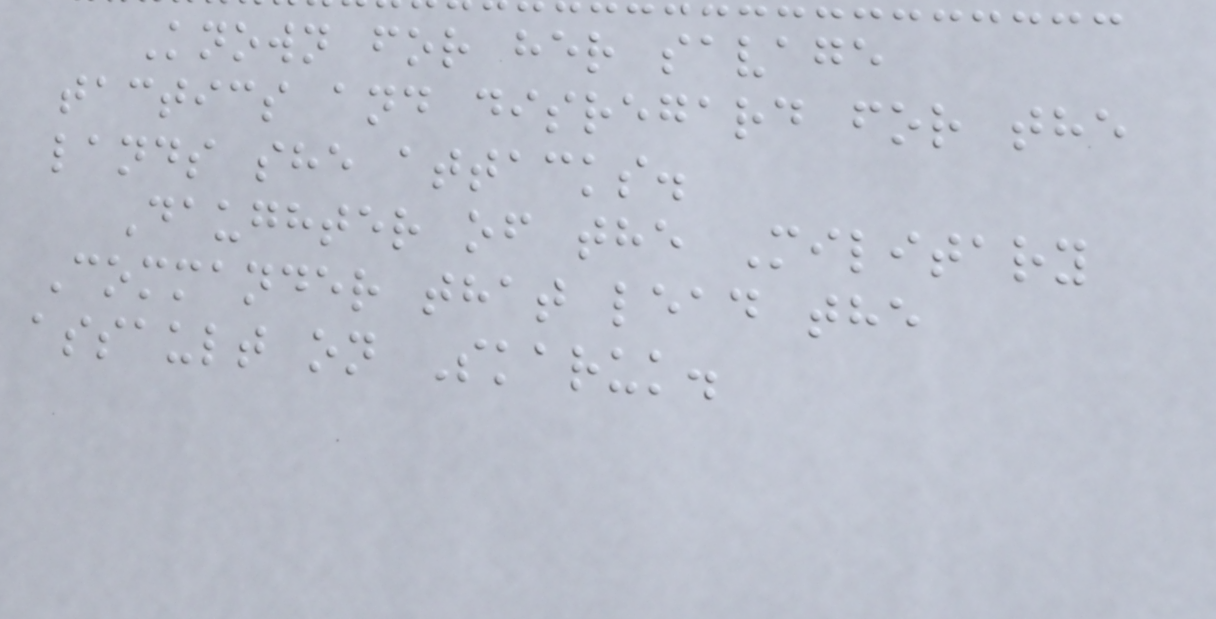Known for her savage
tactics and disregard for the
lands she attacks.
Daughter of the Military
Commander that lead the
assault on Skaruk.
